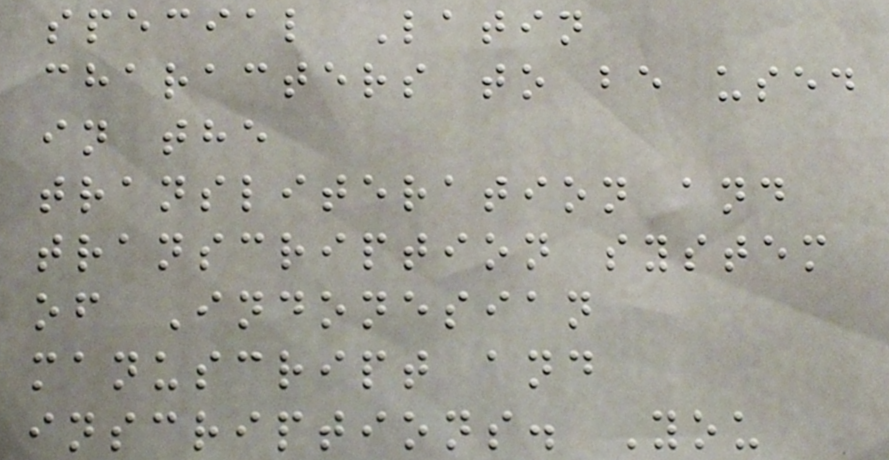special Latin
characters to be used
in the
transliteration and
transcription system
of Indonesian
manuscript and
inscriptions. You
